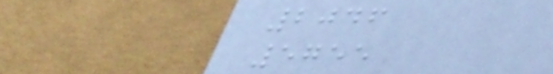2046
5755
